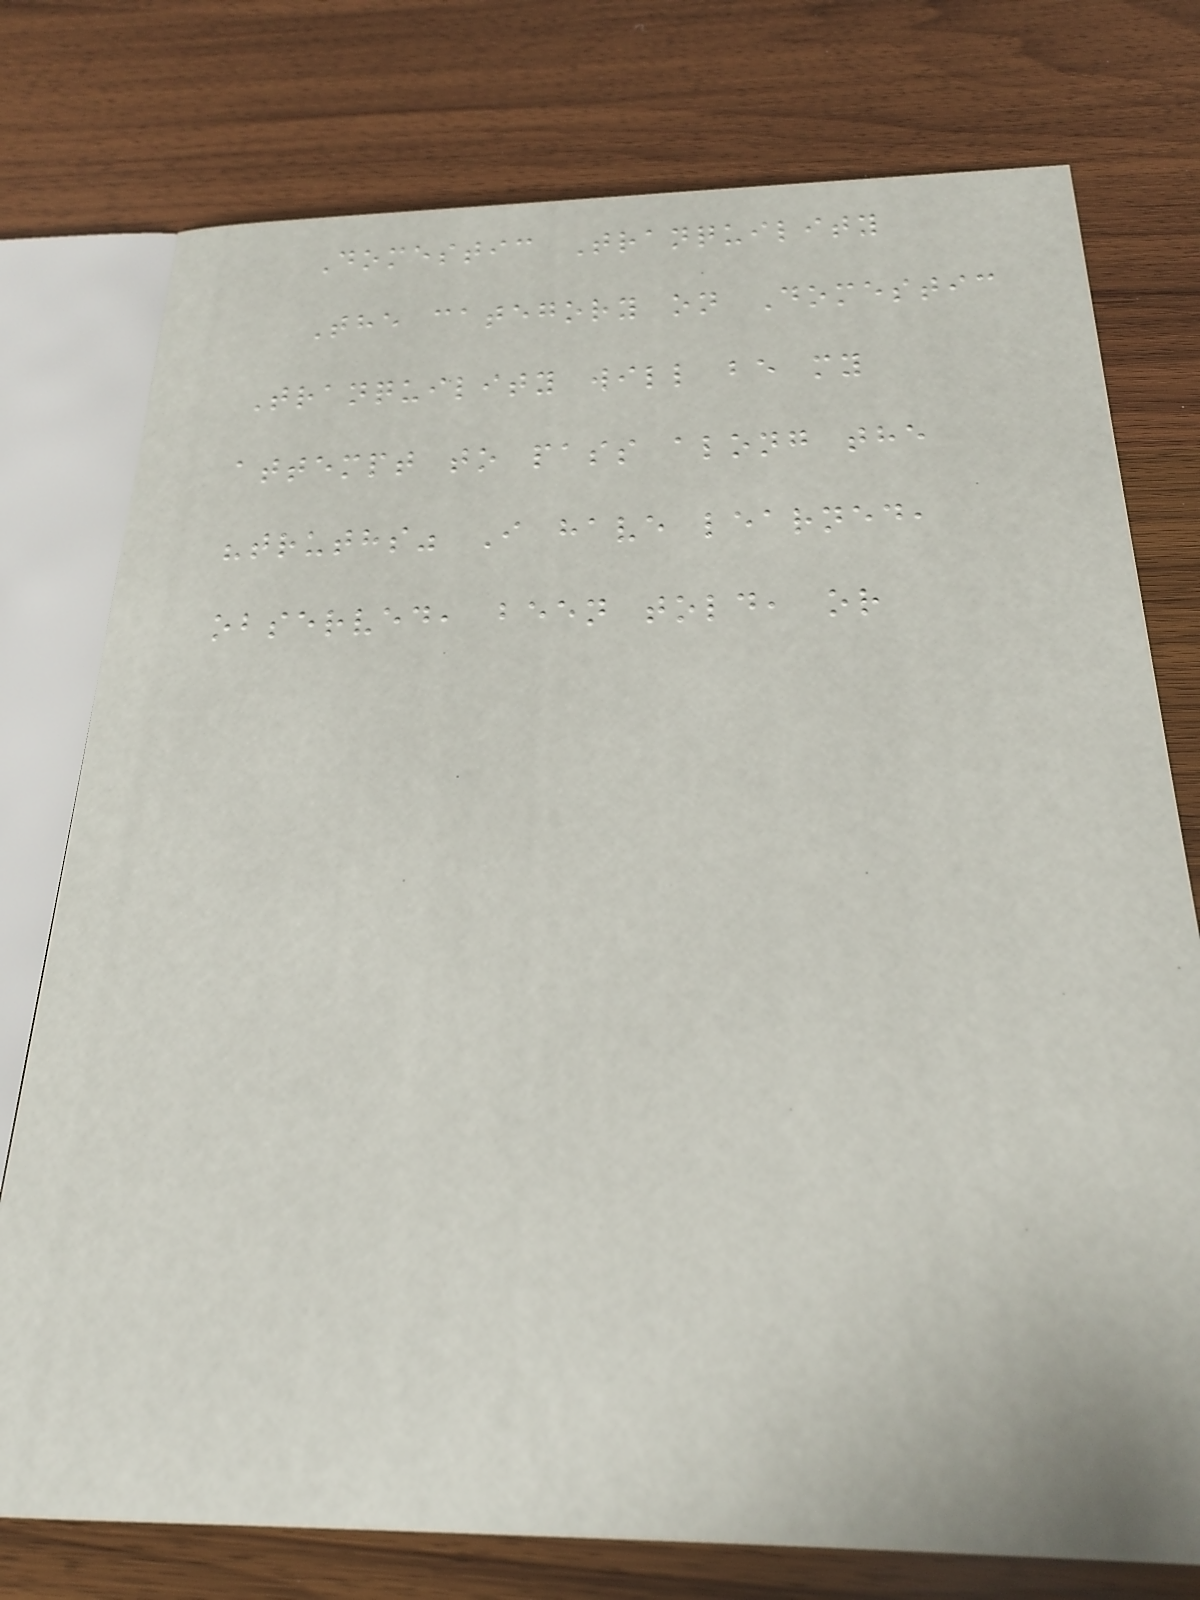Domestic Tranquility
The category on Domestic
Tranquility will be my
attempt to pass along the
"truths" I have learned,
observed, been told, or
